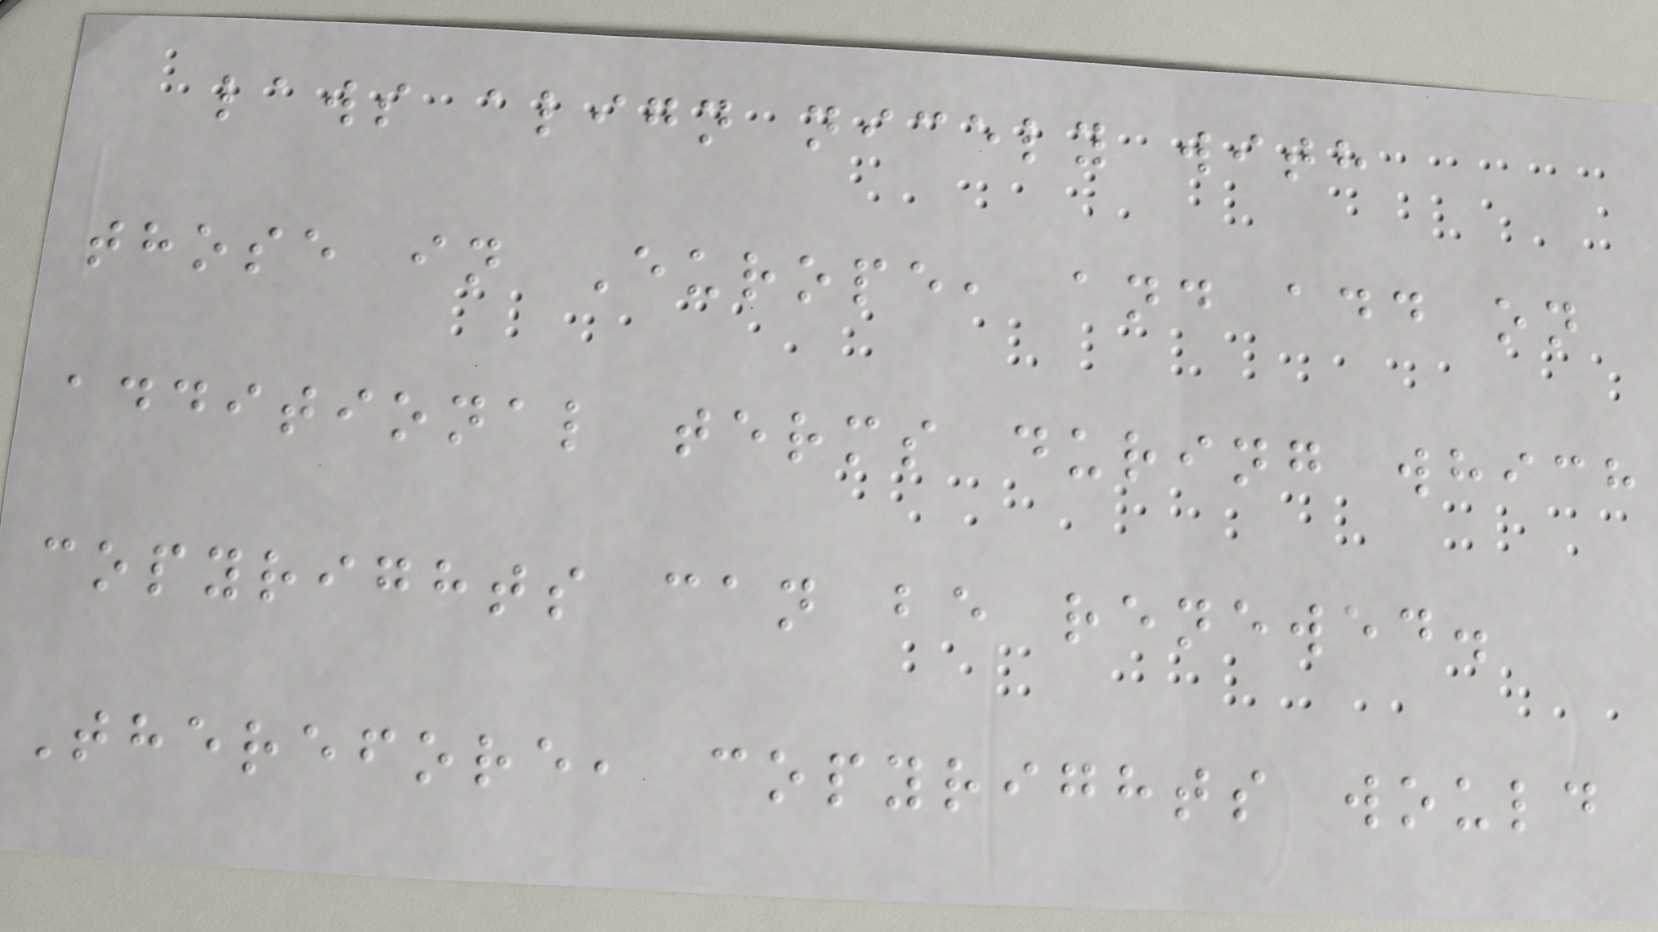laws align nicely with
those in Europe, and add on
additional terms during which
copyrights can be renewed.
Therefore, copyrights would
